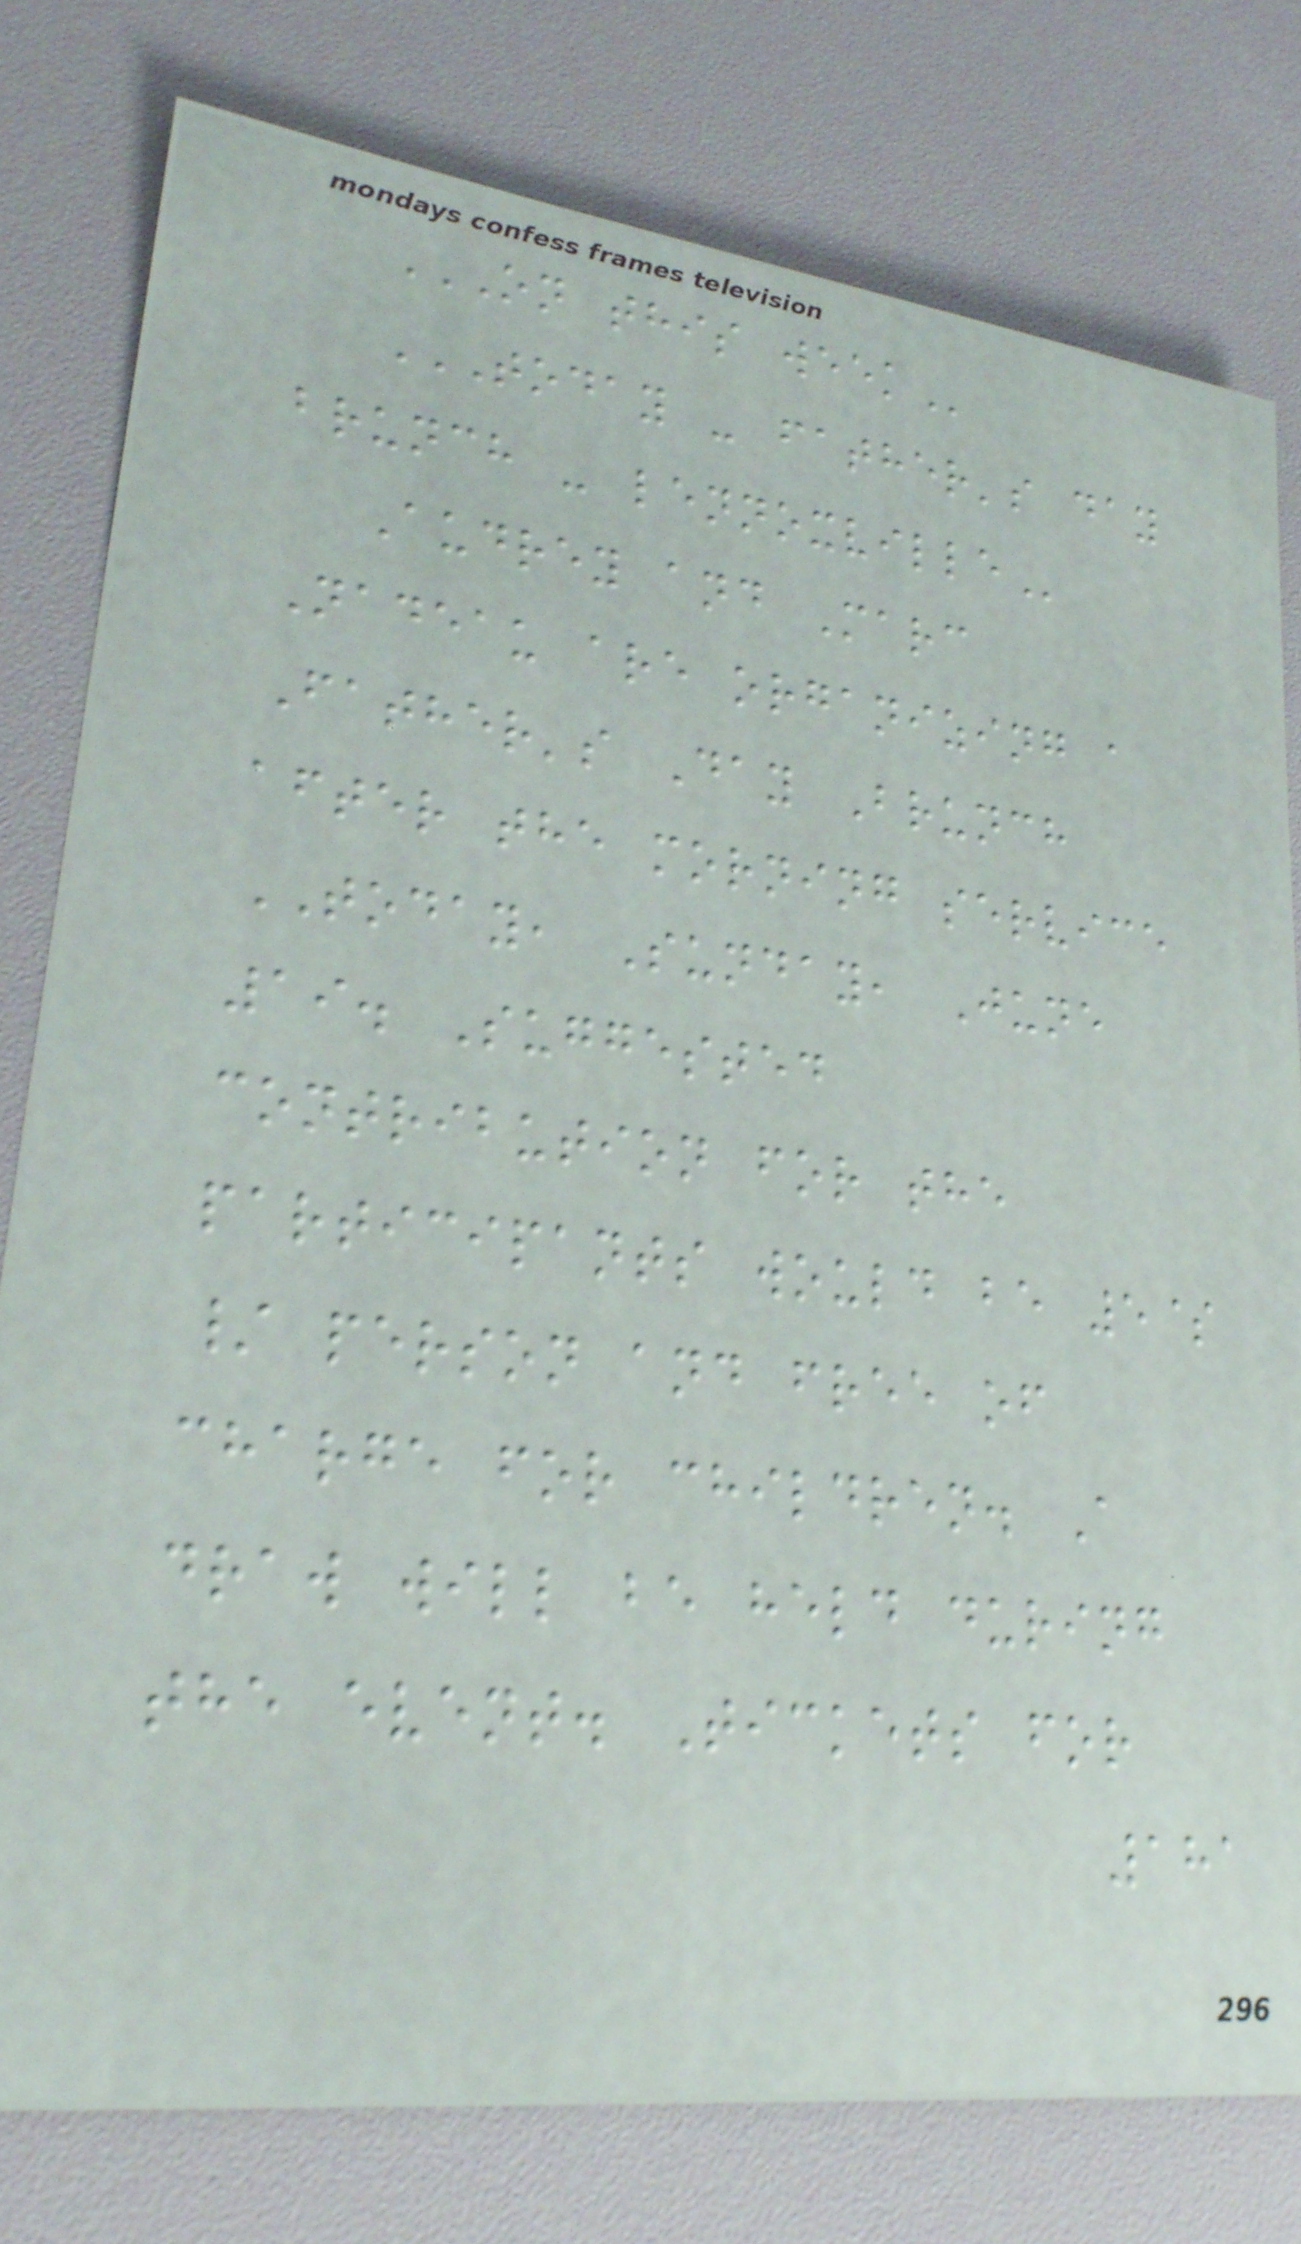ON THIS WEEK
TODAY - FATHER'S DAY
BRUNCH - LENNOXVILLE
Audrey and Marc
Nadeau are organizing a
Father's Day Brunch
after the morning service
TODAY, Sunday, June
19. Suggested
contribution for the
participants would be 5$
/ person and free of
charge for children. A
draw will be held during
the event. Tickets for
181
